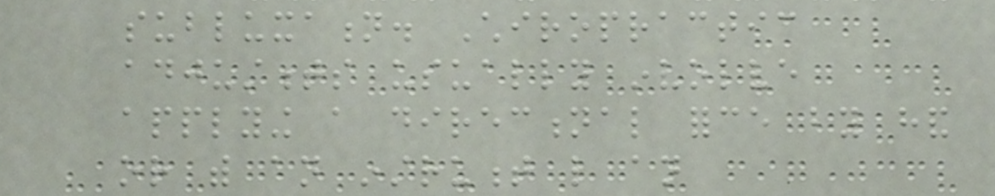subluxation. Chiropractic
adjustments usually involve
applying a directional force by hand
or with an instrument like an
